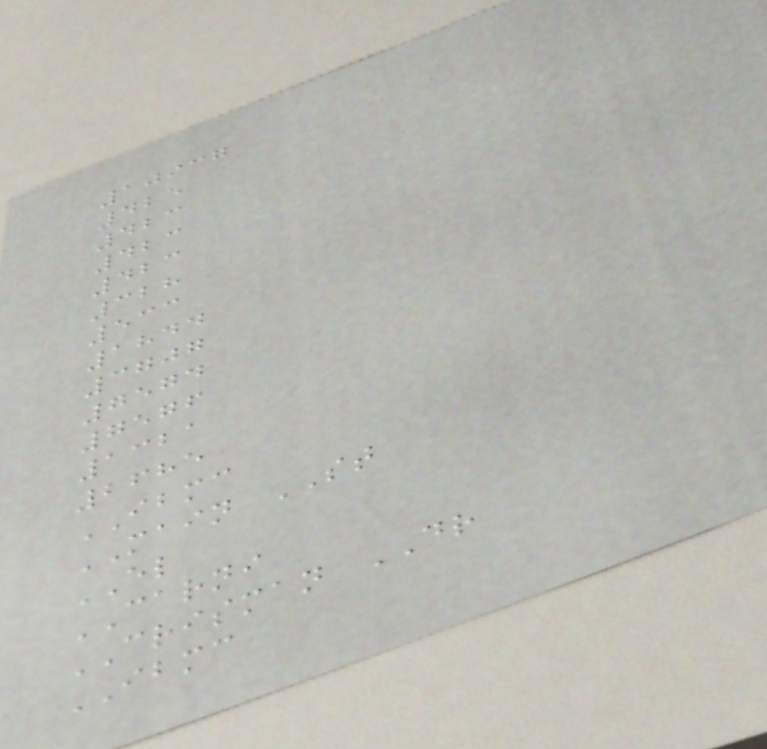10937
425
423
423
423
328
533
1844
3707
7574
7576
1321
2685
IBMC
MAIN ST
EL
CARNI
CRISMAN DR
IBMC
